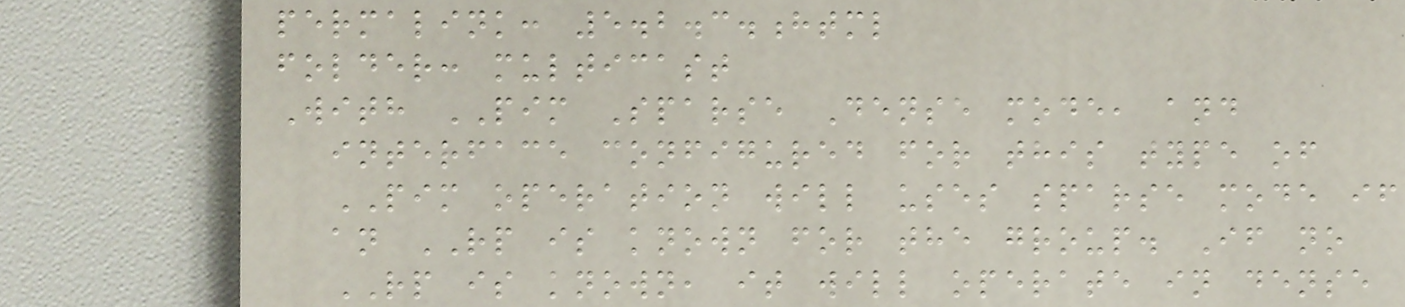permalink: 5.2.3.html
folder: multicast
With PIM Sparse Dense mode, and
interface configured for this type of
PIM operation will uses sparse mode if
an RP is known for the group. If no
RP is known, it will operate in dense
